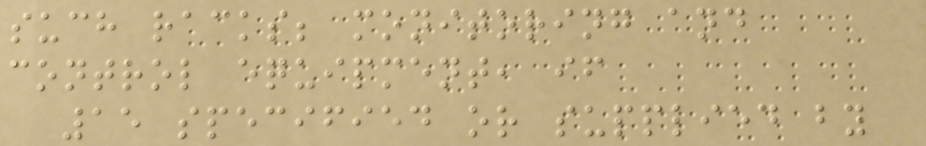such racks; monitoring and
control equipment, if
15 specified or supplied by
